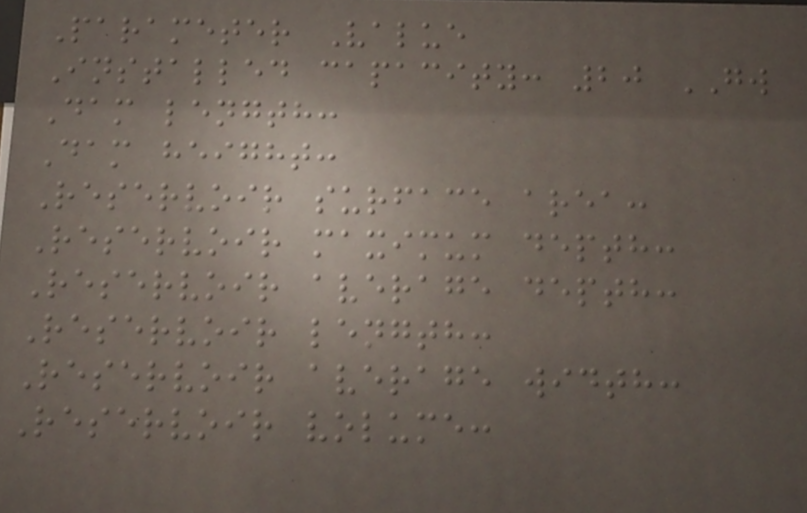Parameter Value
Installed capacity: 20 GW
Dam length:
Dam height:
Reservoir surface area:
Reservoir maximum depth:
Reservoir average depth:
Reservoir length:
Reservoir average width:
Reservoir volume:
